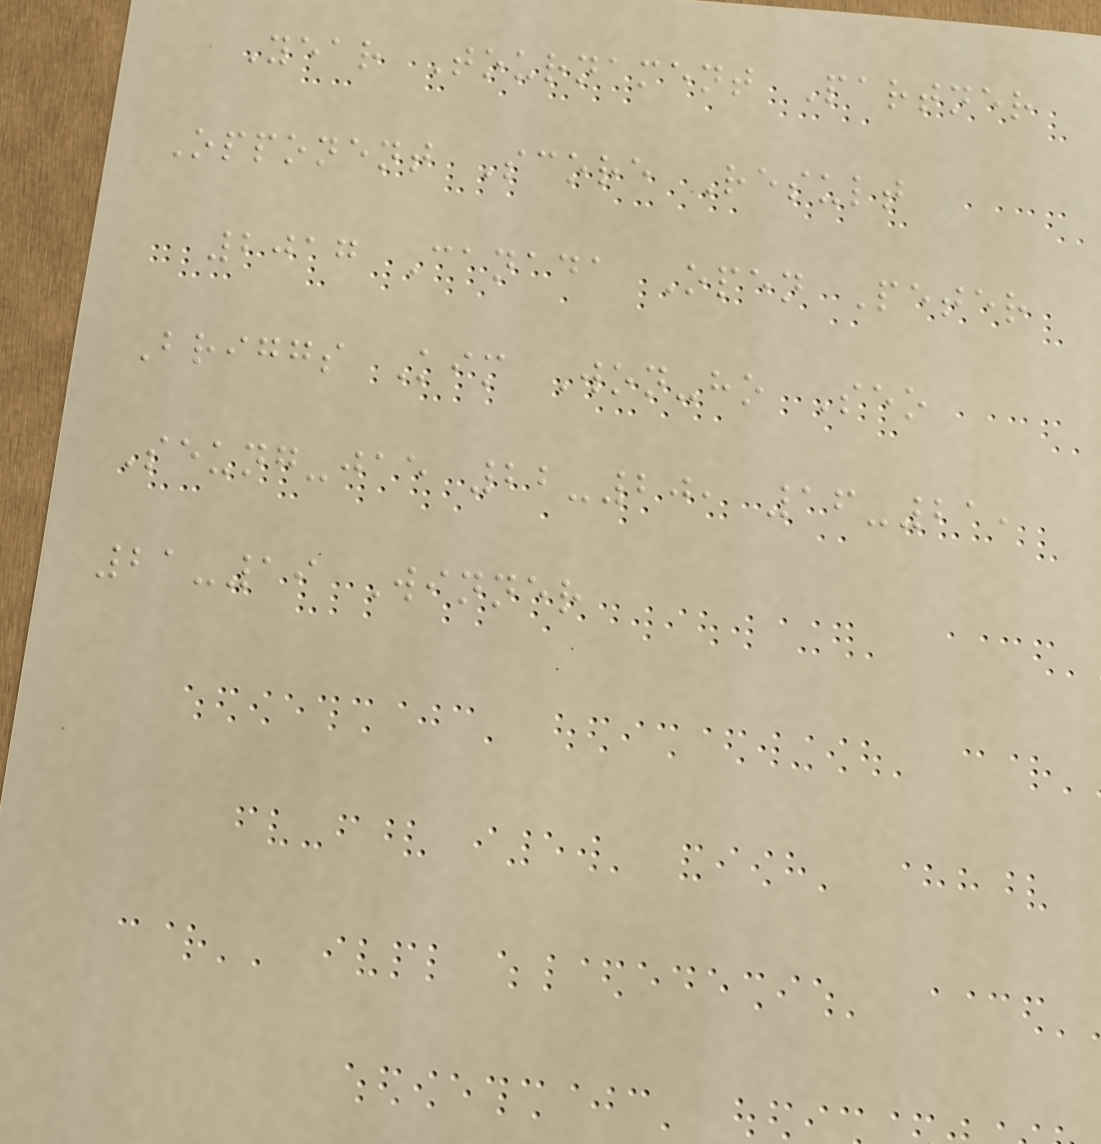Year Tournament Partner
Opponent Score Result
2017 Canada Open Peter
Briggs Kim Won-ho Seo
Seung-jae 22-20, 16-21,
21-19 Winner
